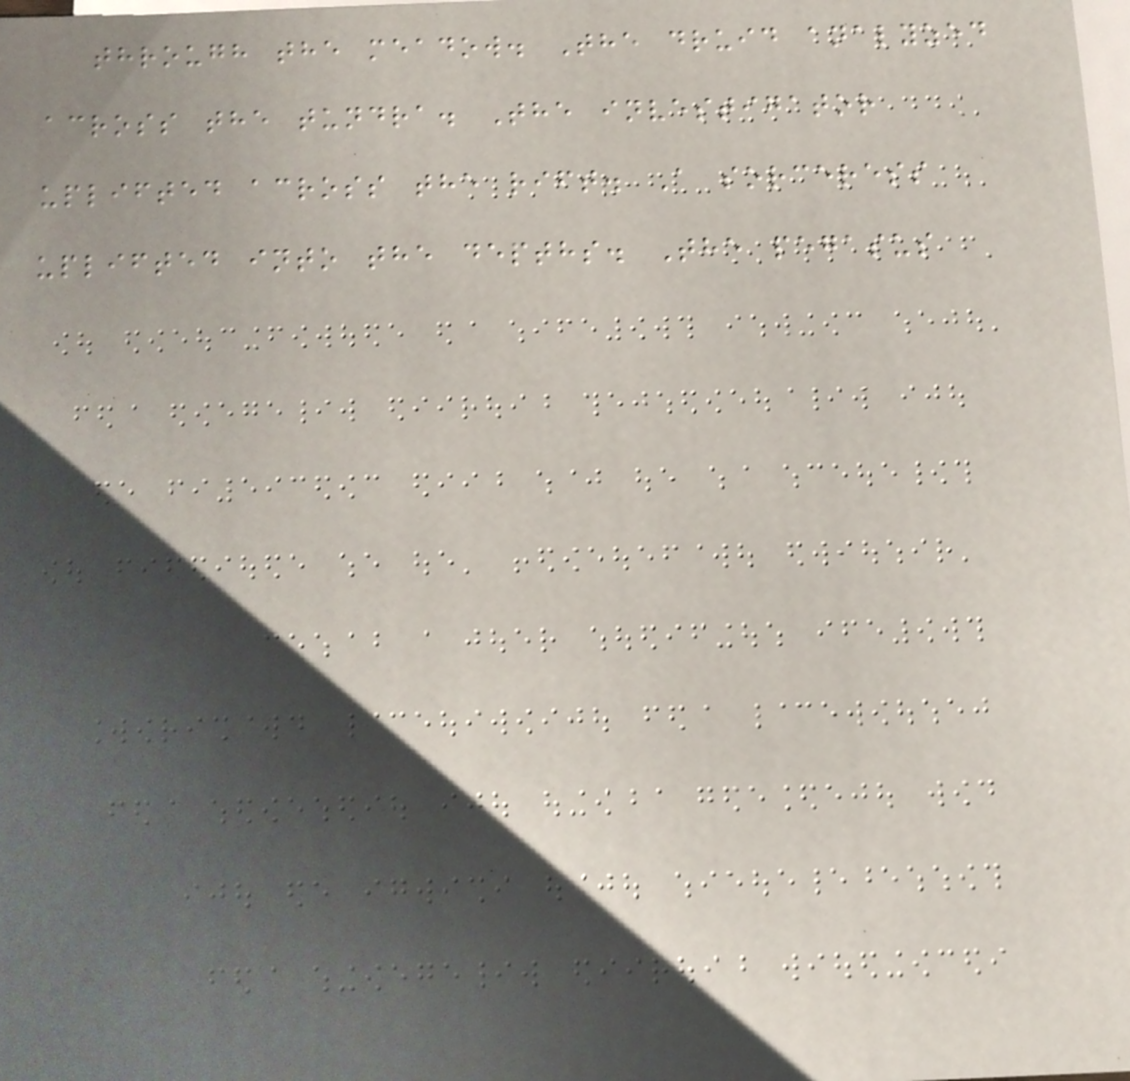through the meadow. The druid analyzed
across the tundra. The investigator
uplifted across the rift. A sorceress
uplifted into the depths. The pegasus
